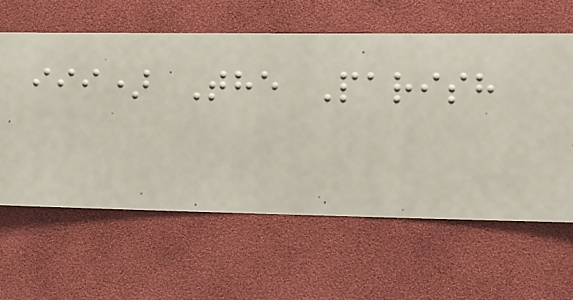iii) The Parish
